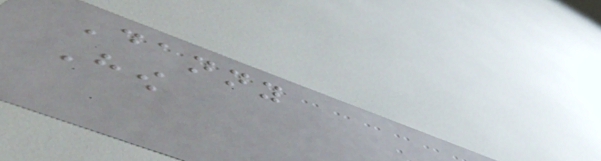Danny
How
